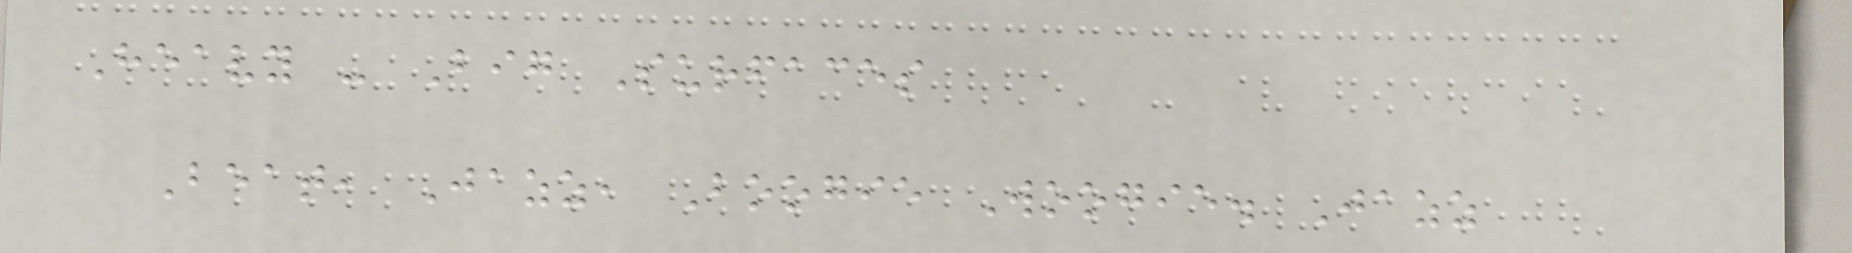Heavy - Big Surfaces
Beat, Jazz, Boogie Woogie. Jazz
